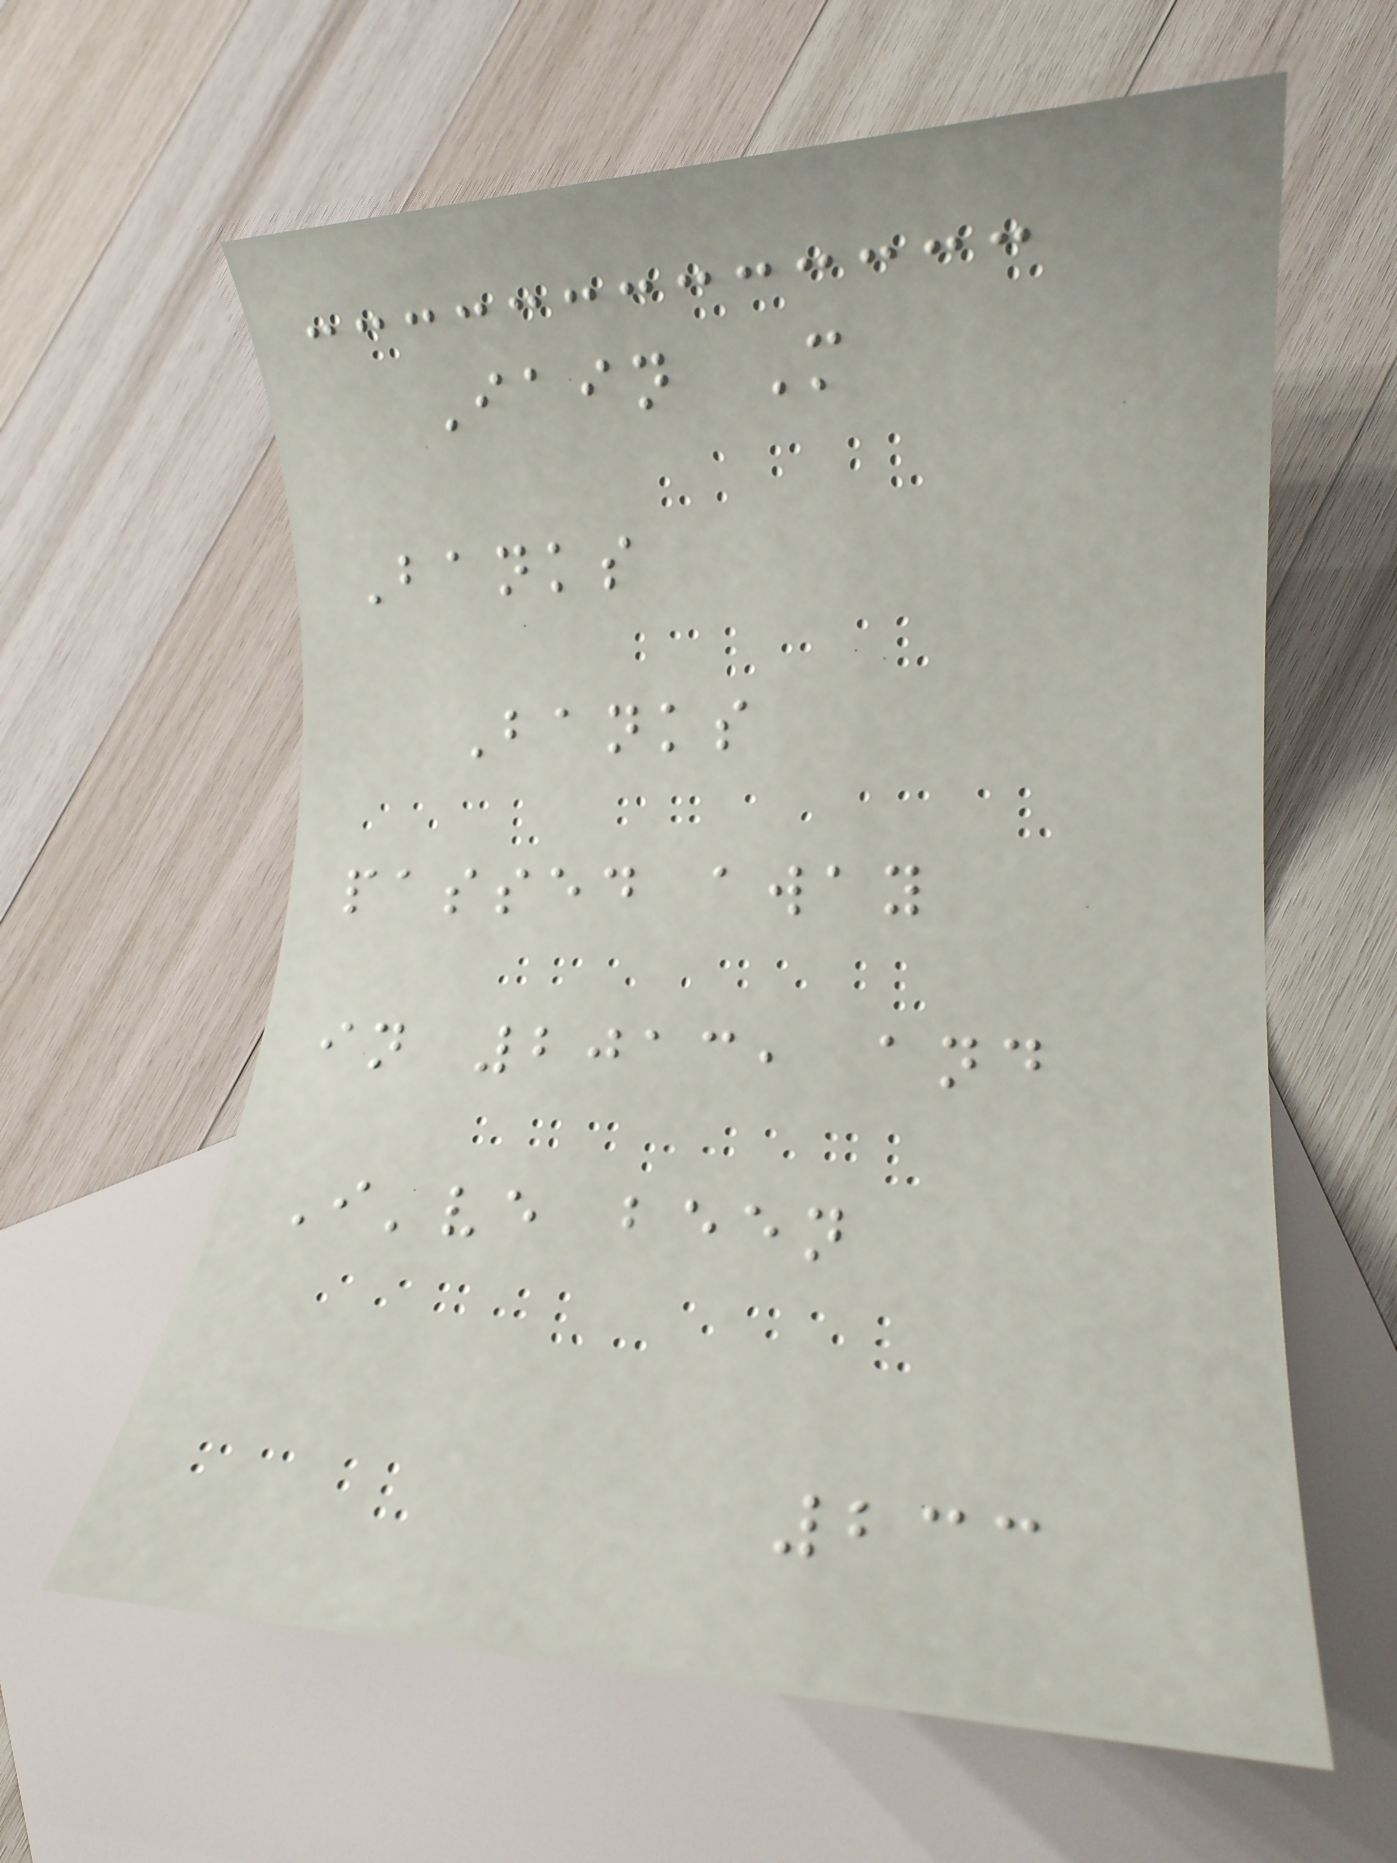Iain M
Banks
Banks
passed away
in 2013, and
I've been
233
